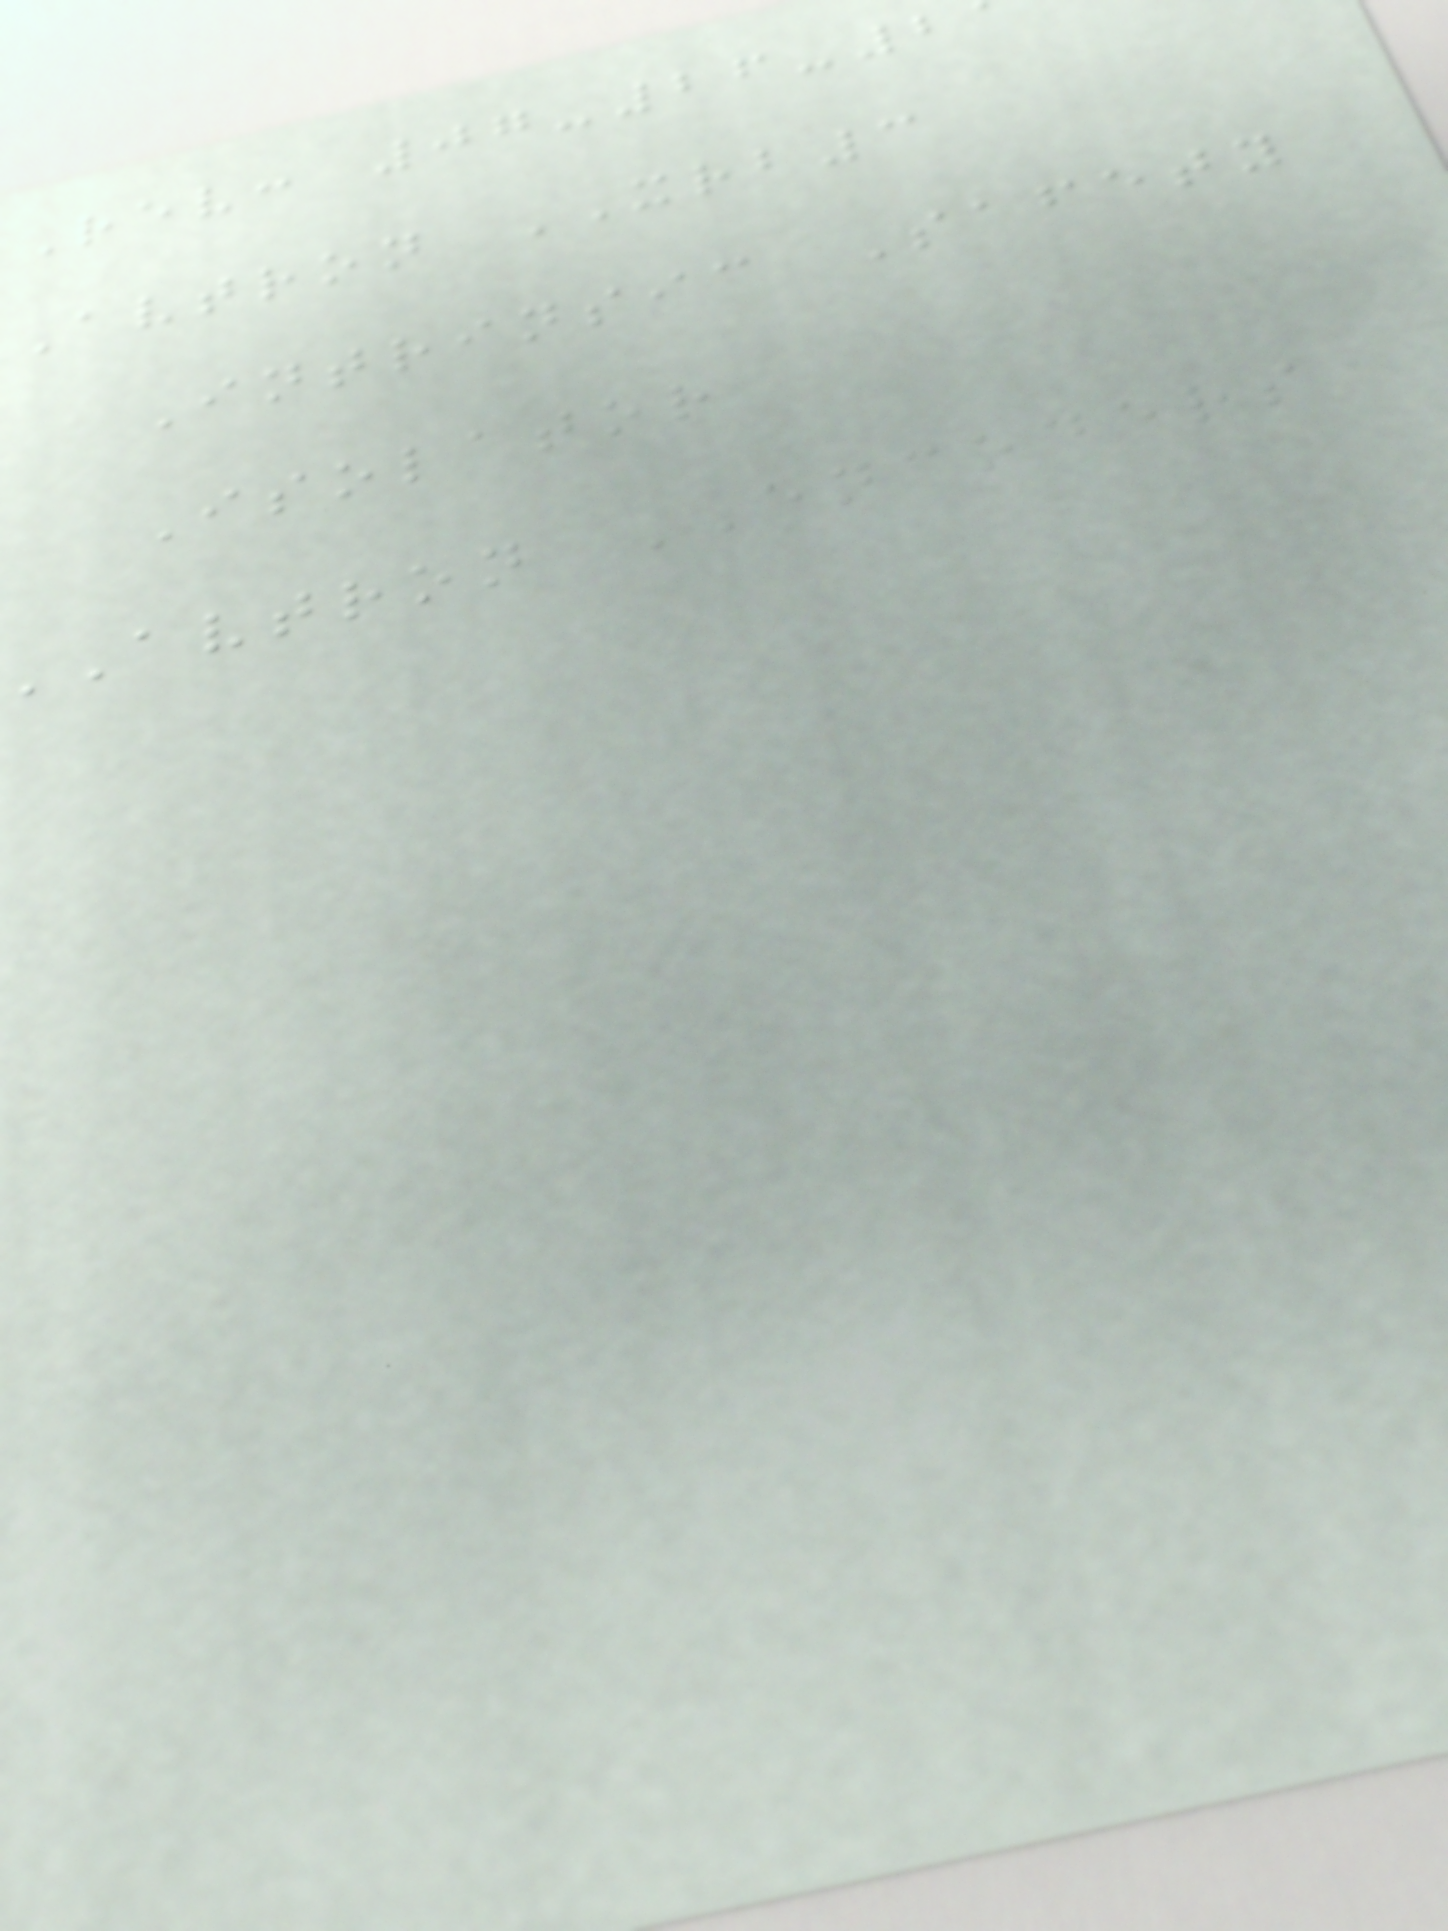Rev: 07-26-2
Avtron XRB3
Intrinsic Safety
Isolator
avtron ENCODERS
